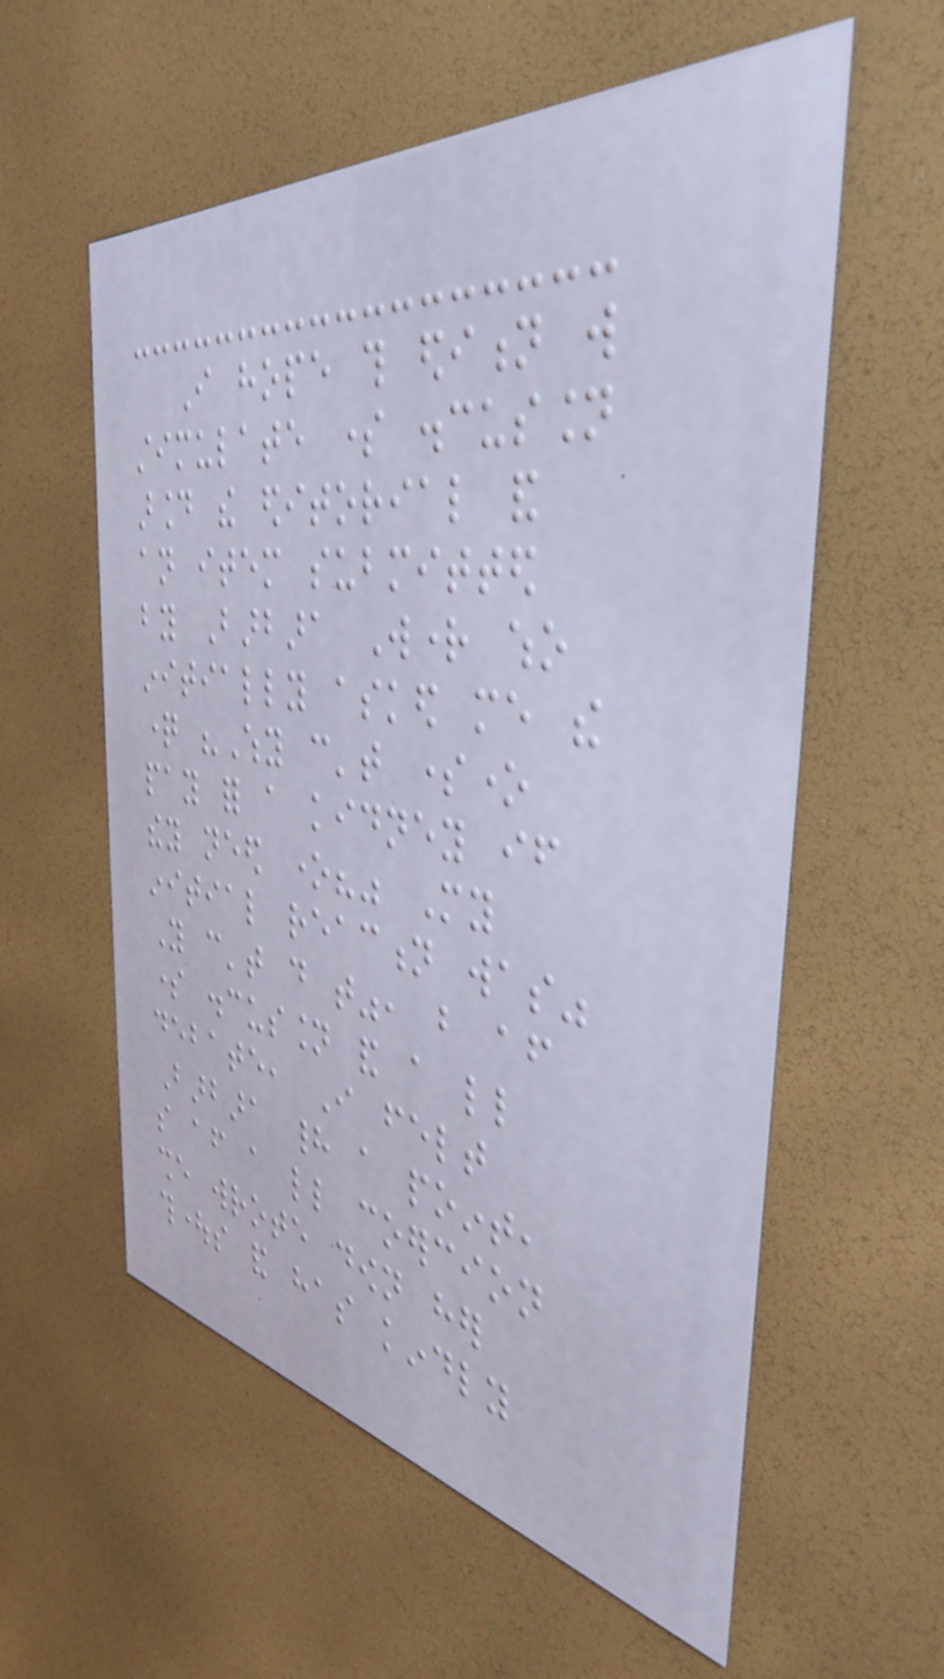I hope this edition will
stimulate some discussion
around the editorial and
an item submitted
by Barbara Wright who
initially asked me the
question "Why can't someone
pay for a kidney if
they need one?" My
initial reaction was"
You can't do that", but after
some discussion and a little
debate, I felt
Barbara had a point,
so after a little coercion
she wrote down her
thoughts and has kindly
